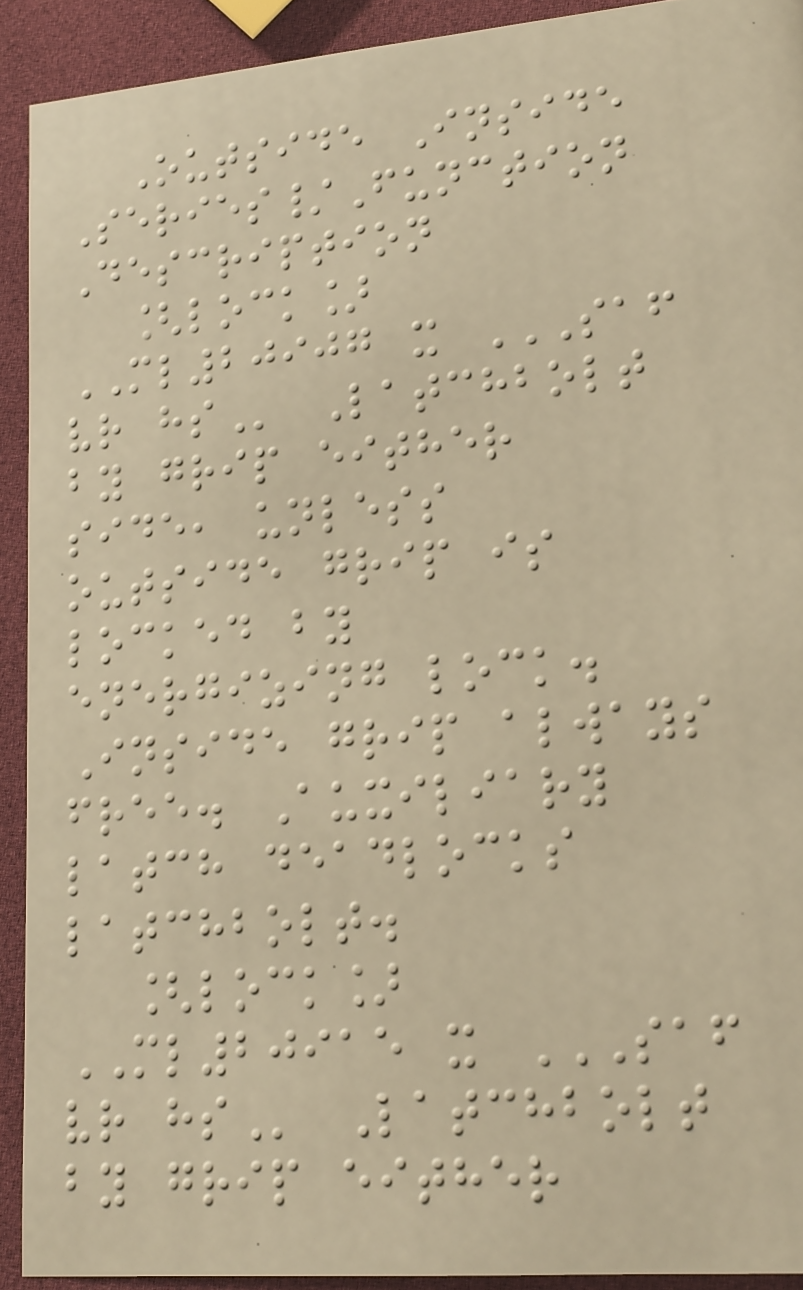Outside Inside
Series/Function
Description
[lock]
ML20907 x SAF
VR HS Latchbolt
by grip either
side, unless
outside grip is
locked by
energizing lock.
Inside grip always
free. Auxiliary
latch deadlocks
latchbolt.
[lock]
ML20915 x SAF
VR HS Latchbolt
by grip either
